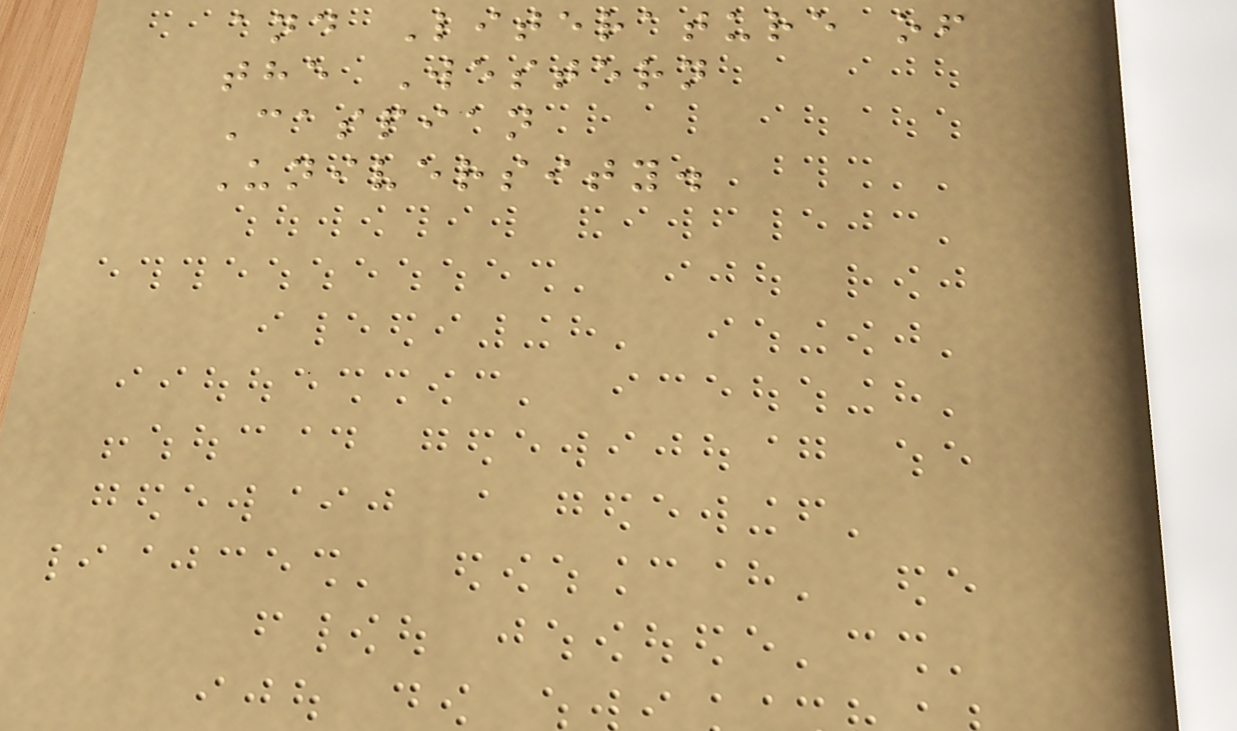and Literature of
the Western
Caspian
University.
